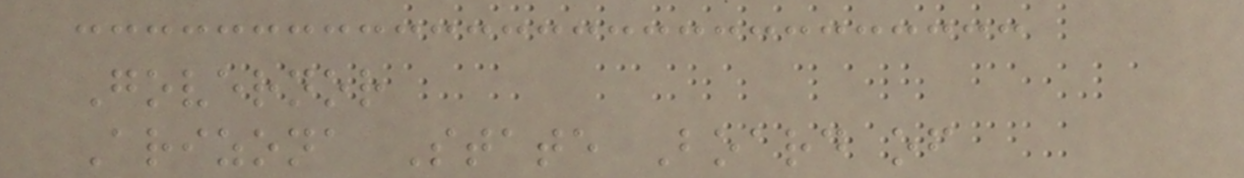Governor
Arizona State Board of
